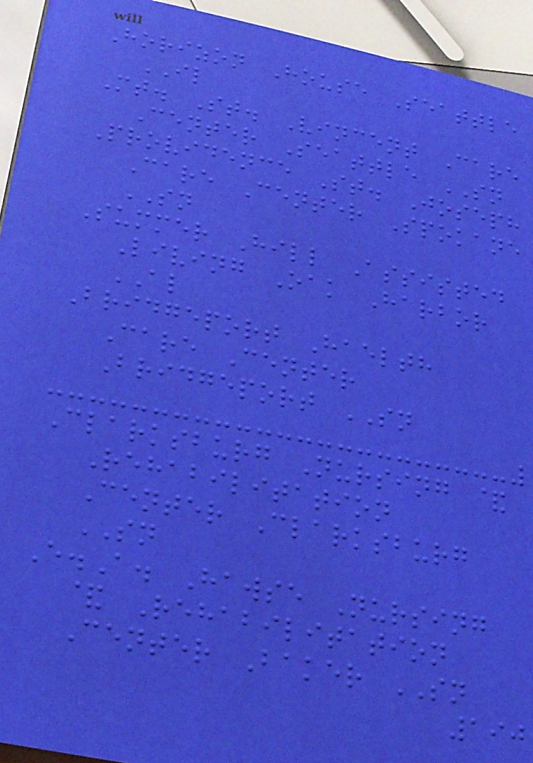Horizon House Seattle
IL
Mt. St. Vincent Care
Center Seattle SN
Providence St. Joseph
Care Center Spokane
SN
Summer Hill Assisted
Living Oak Harbor
AL
Bridgeport Haelth
Care Center
Bridgeport SN
Clarksburg Nursing &
Rehabilitation
Center Clarksburg
SN
E.A. Hawse Nursing
& Rehabilitation
Center Baker SN
190
